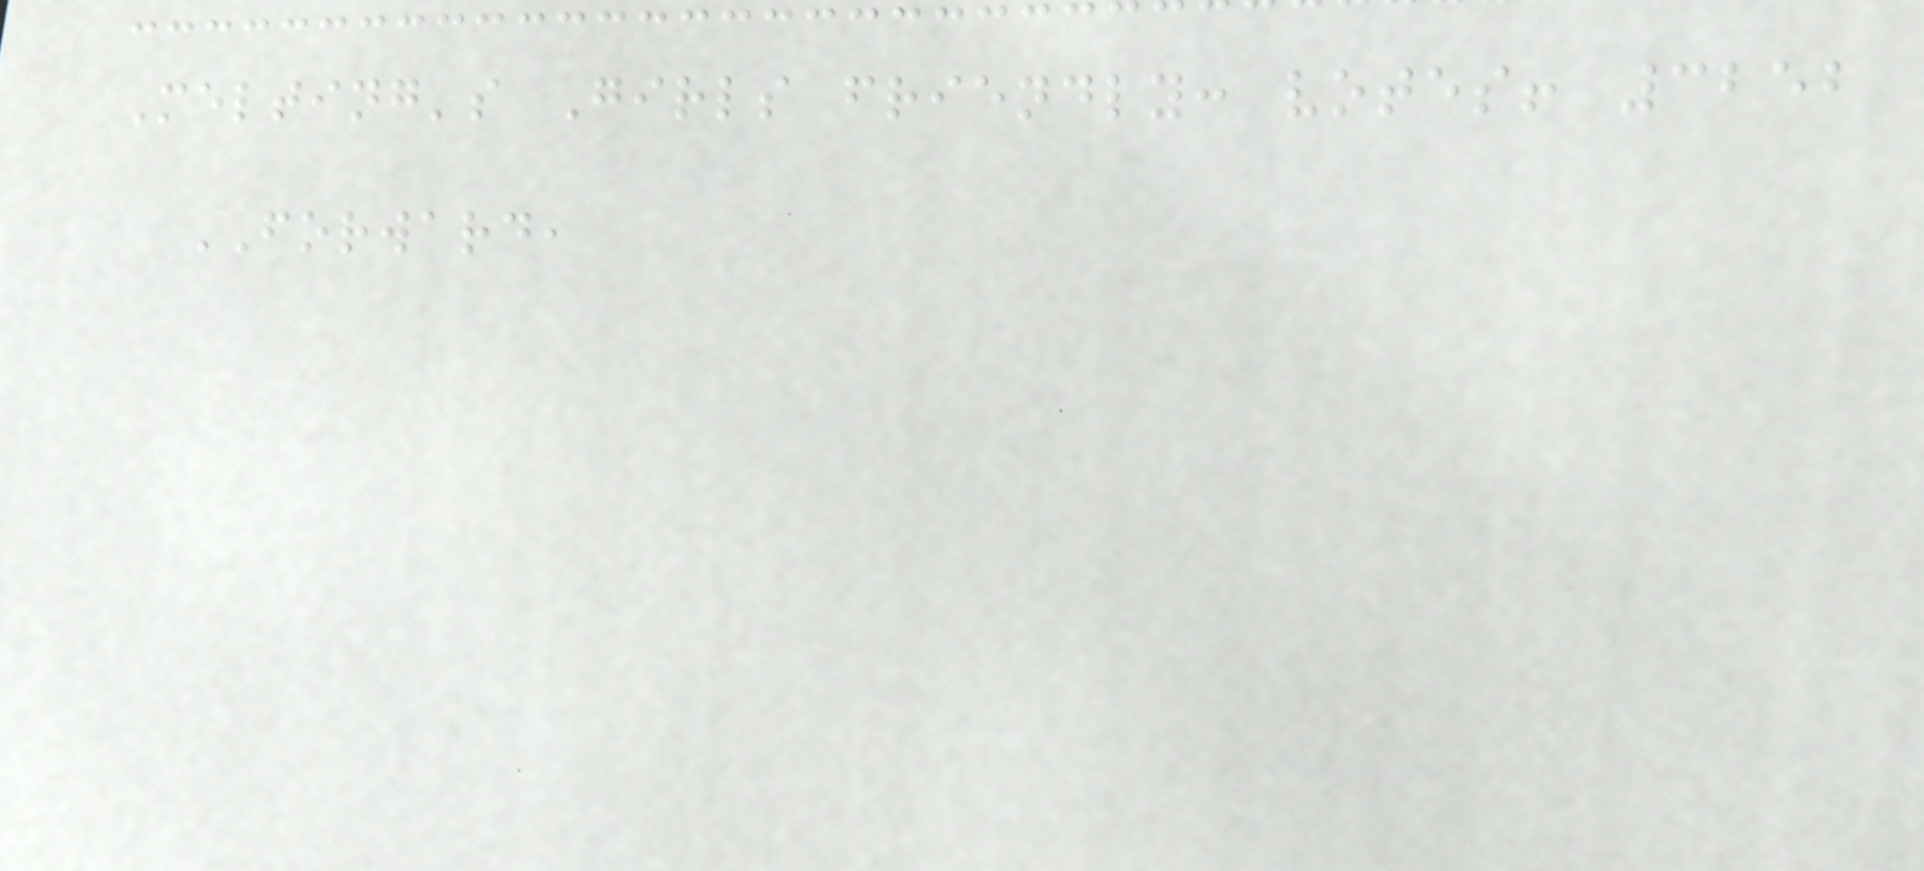Melting's Girls friendly: votes! 3252
FORWARD,
